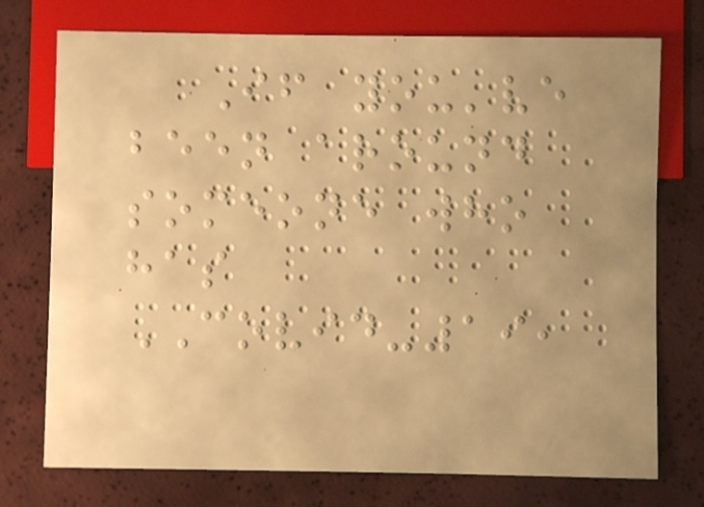If you've
been around
someone who
has
COVID-19,
